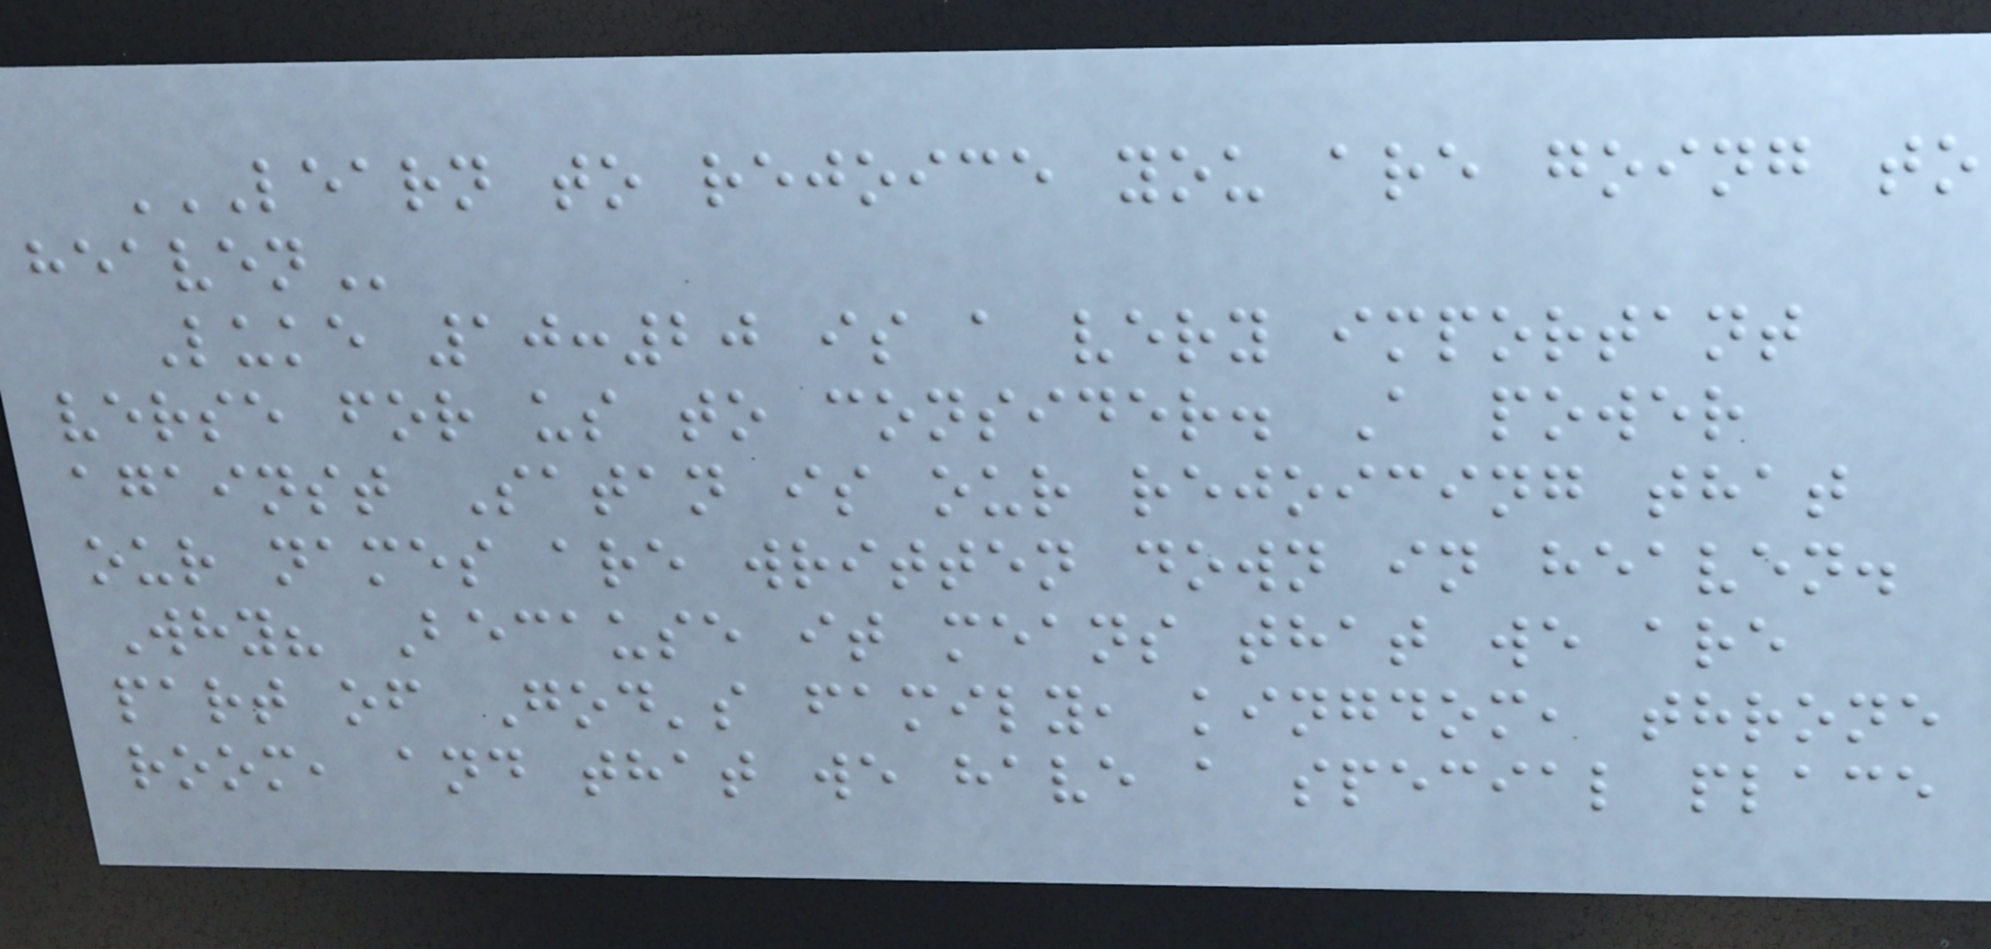LEARN TO REJOICE YOU ARE GOING TO
HEAVEN
Luke 10:20 is a very important
verse for us to consider. A power
against Satan is our rejoicing that
our names are written down in heaven.
Why? Because it means that we are
part of God's family, kingdom, throne
room, and that we have a special place
